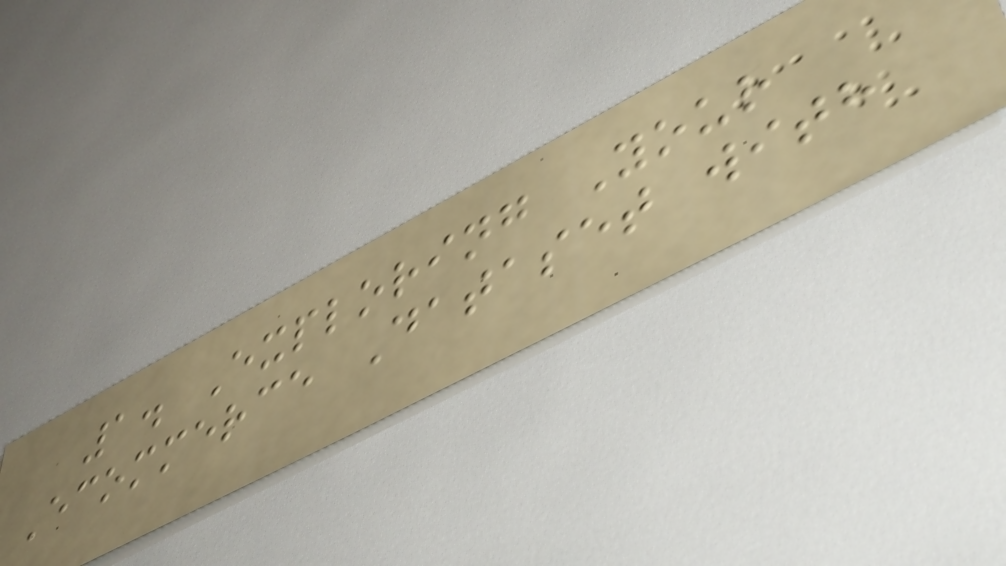1. Exploring Your
Ecommerce Dataset with
